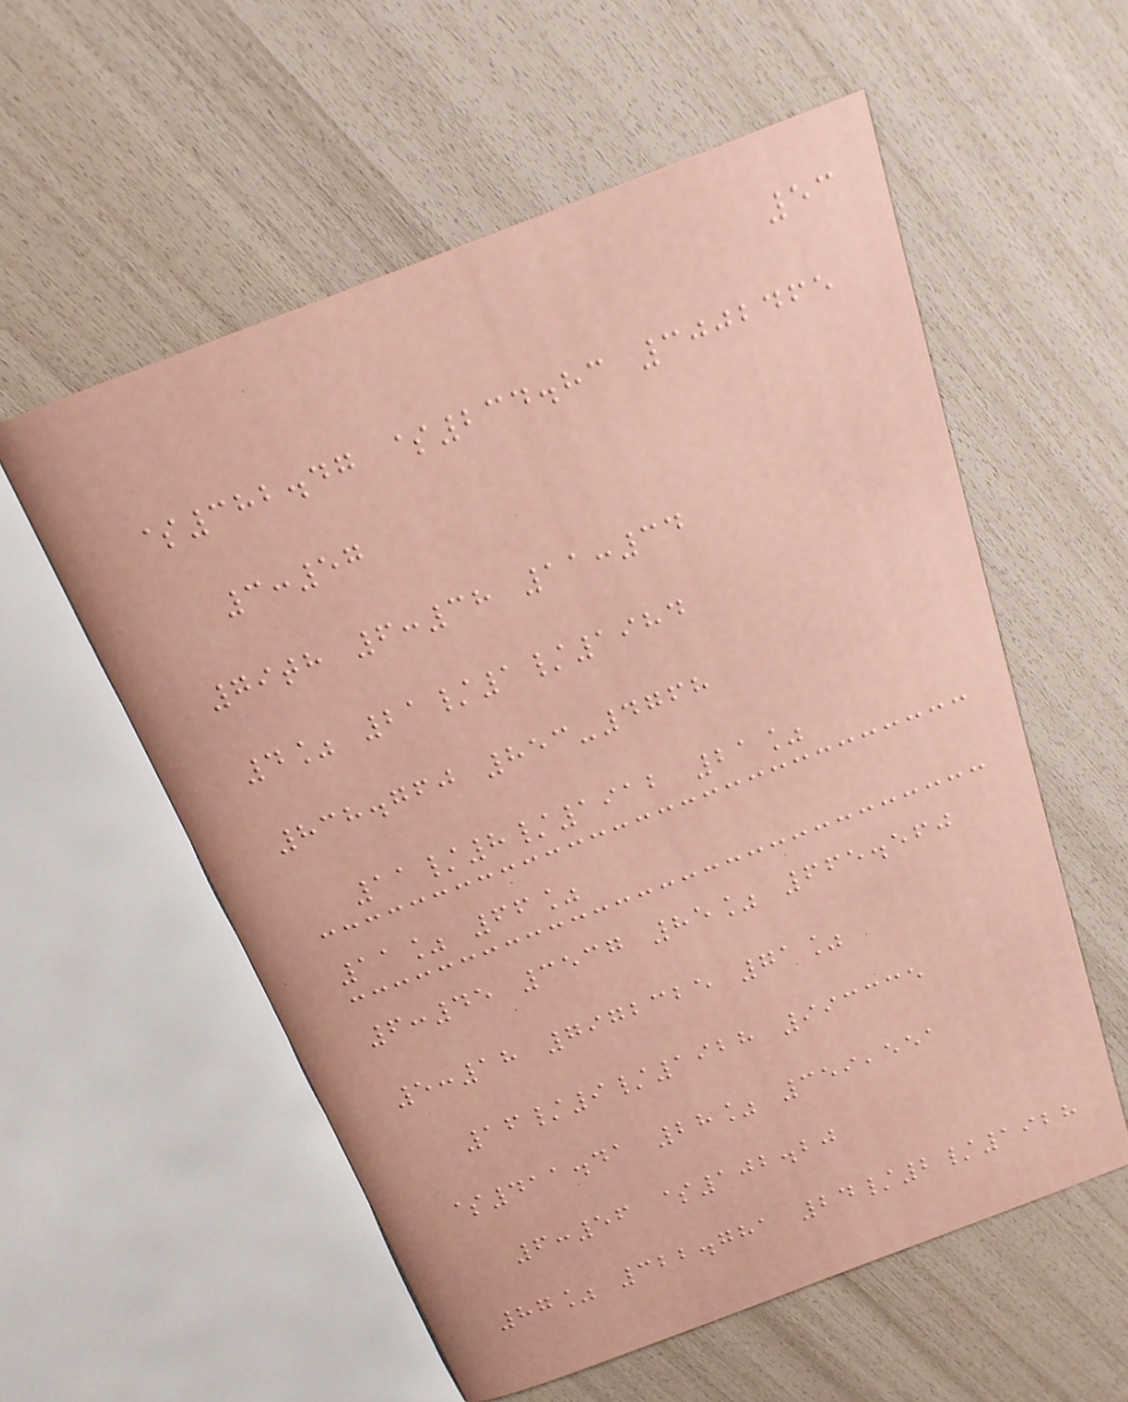53
$382.47 $234.83 3002465
3:57
79th 6:38 11:34
4% 21/1/1984
838.760 853-4768
11/8/1912 21%
11% 66%
6:45 3537 85% 665.560
5:18 7972325 71%
16/9/1928 993335
$411.41 28% 359,551
6:56 $102.20
87% 322.781 24/2/1928
